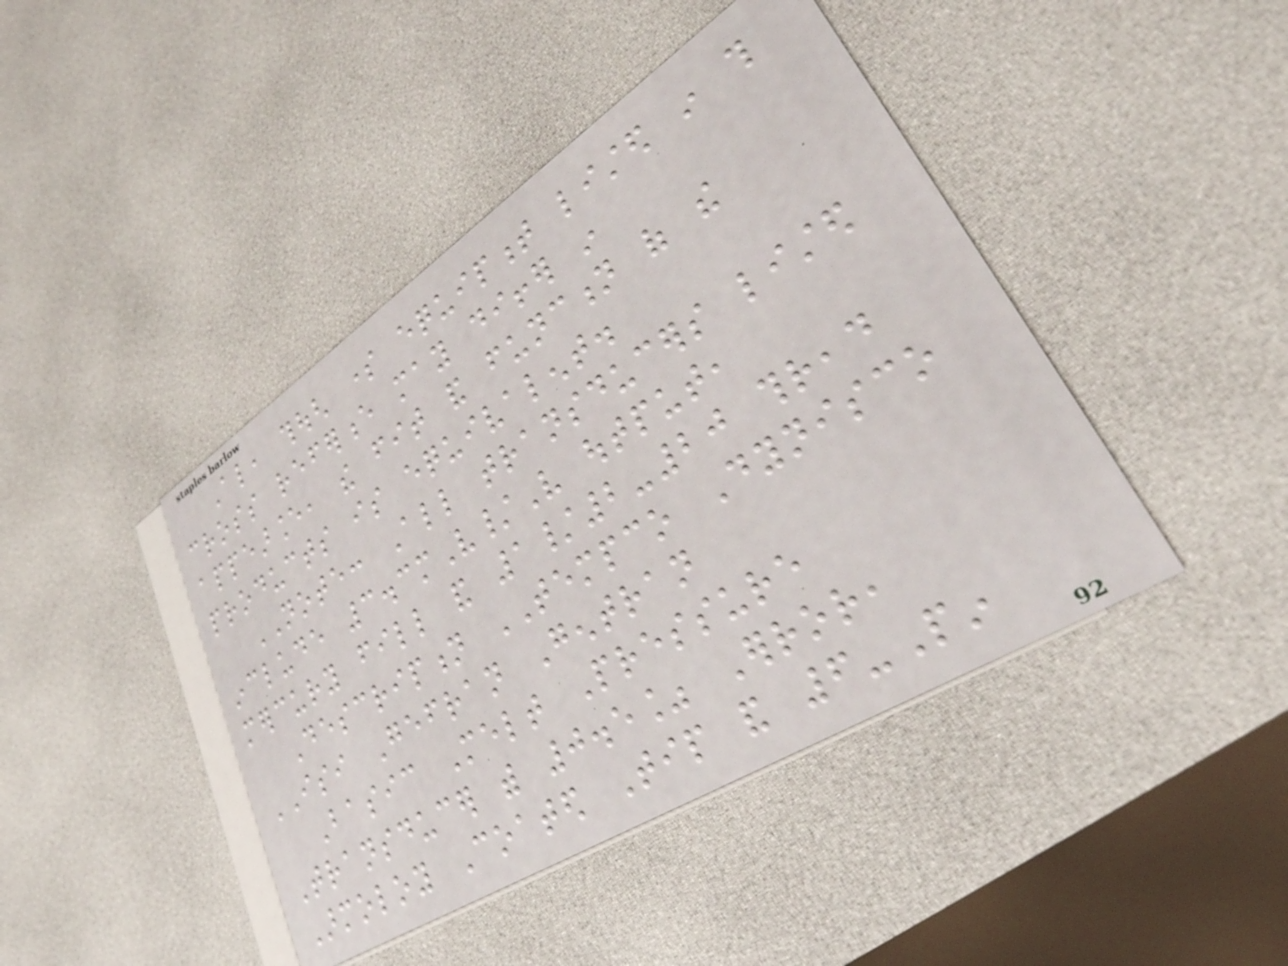Also, though some equipment listed in this
cross reference may differ in
appearance, the fit and function of the
products is equivalent.
NOTE: All transducers listed
include 3.3mV/V output,
mercury fill and 1/2-20 thread
Description TEMPCO Dynisco
ISI Gefran Gentran
Basic Melt Pressure
Transducer with 0.5% Error,
Armoloy Coated Tip and 6-Pin
